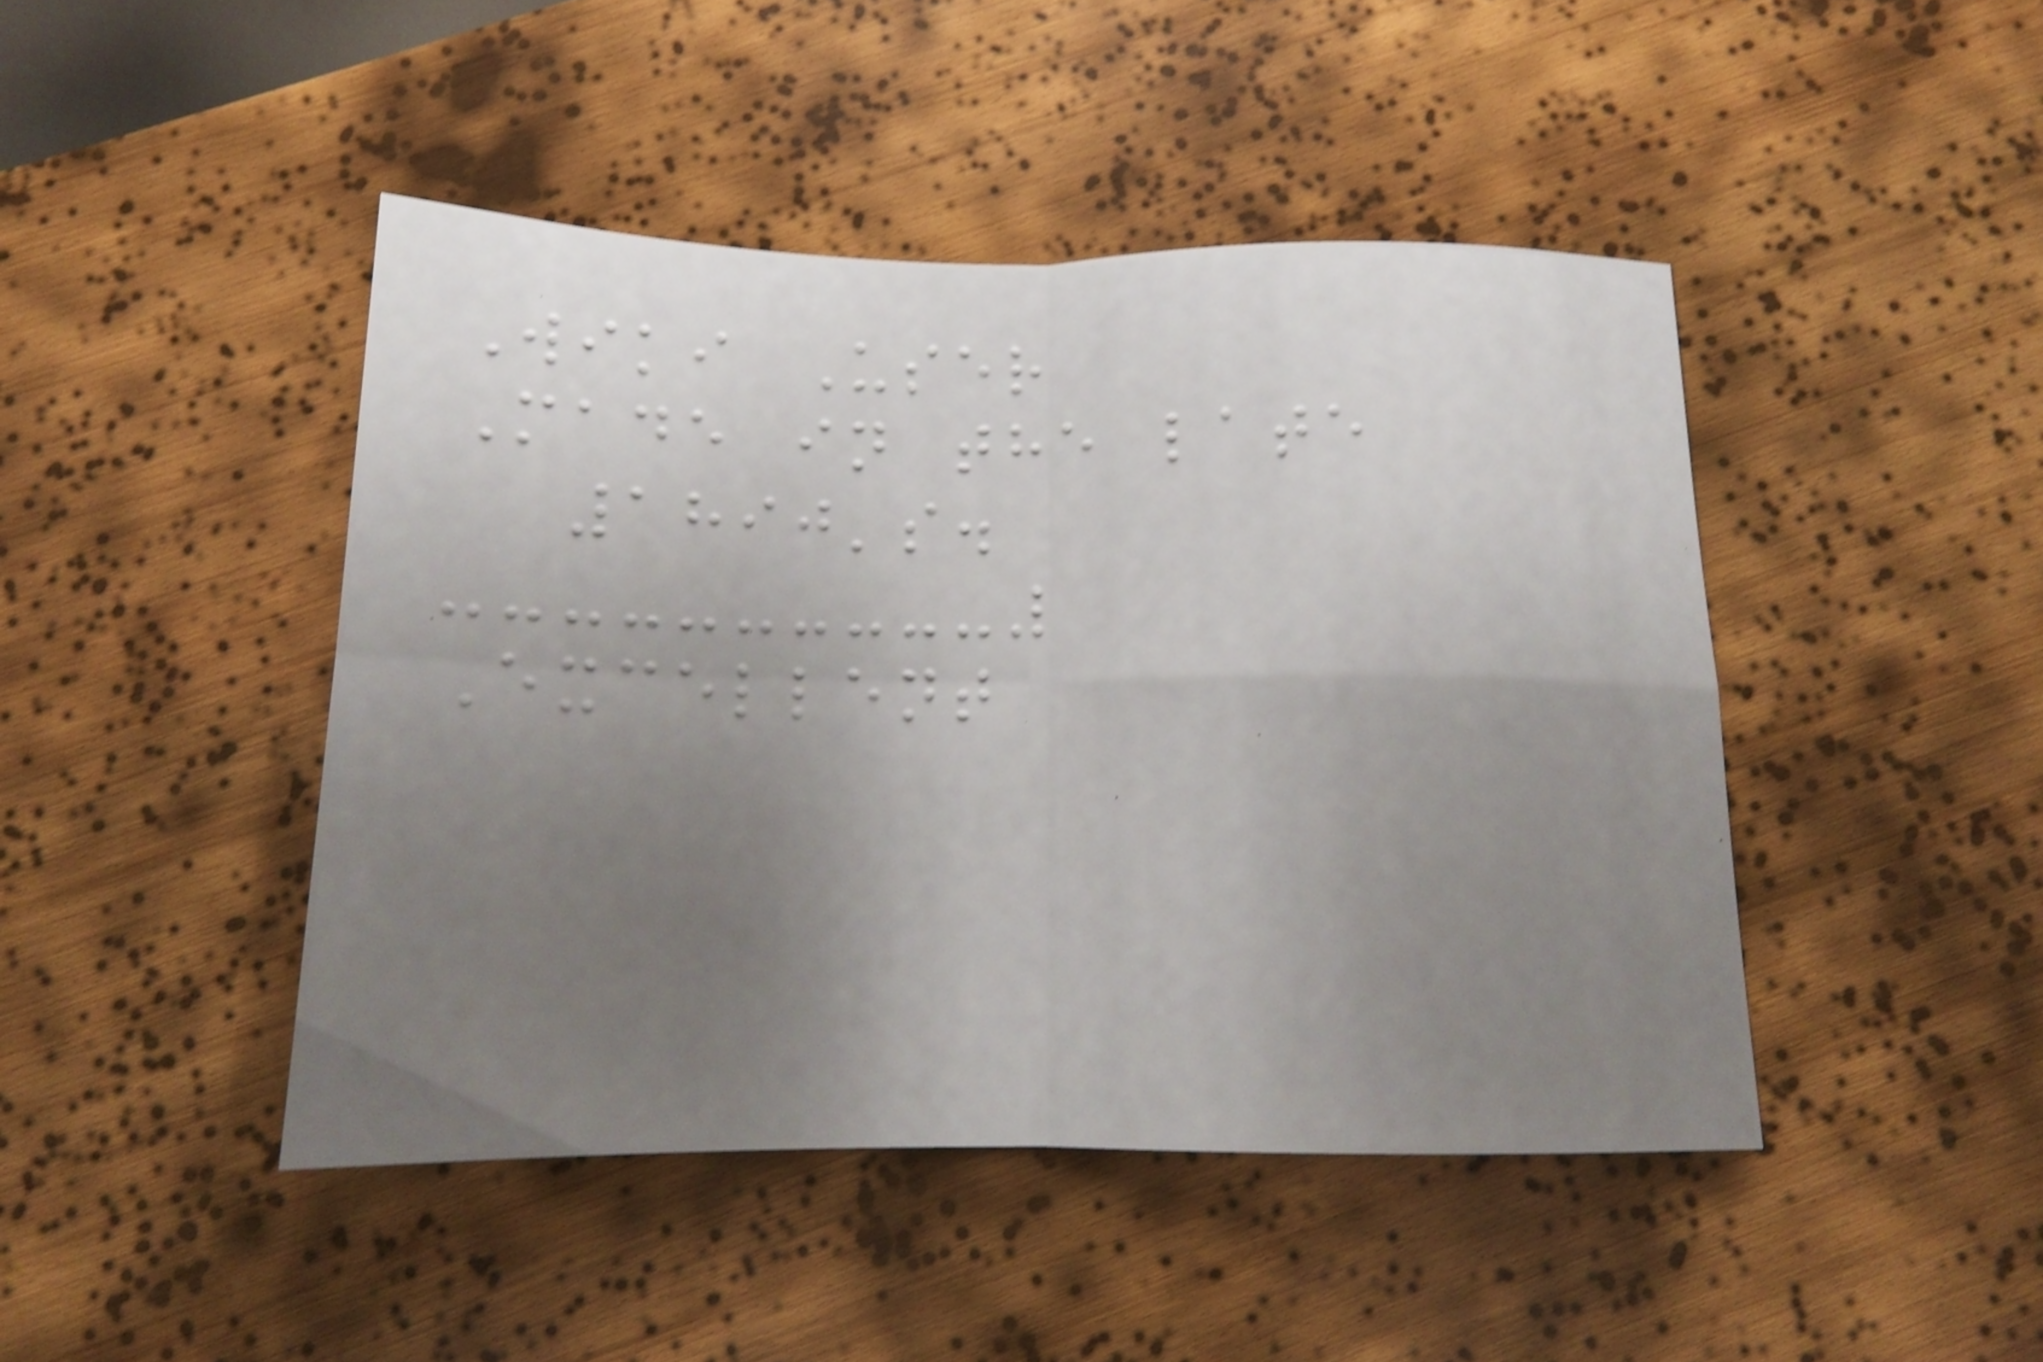Wiki User
Made in the late
1890's.
Excellent
